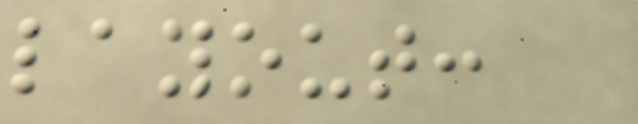layout:
